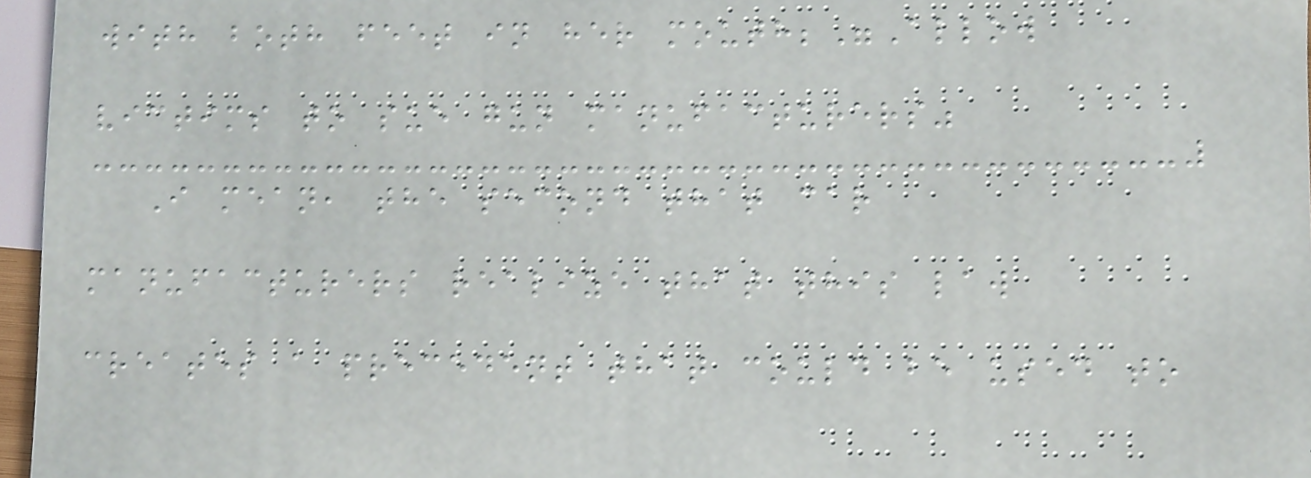with both feet in her mouth;"Allow
victims to sue gun manufacturers"
I mean, the second that car
manufacturers realize that this law
creates a precedent that could be used to
